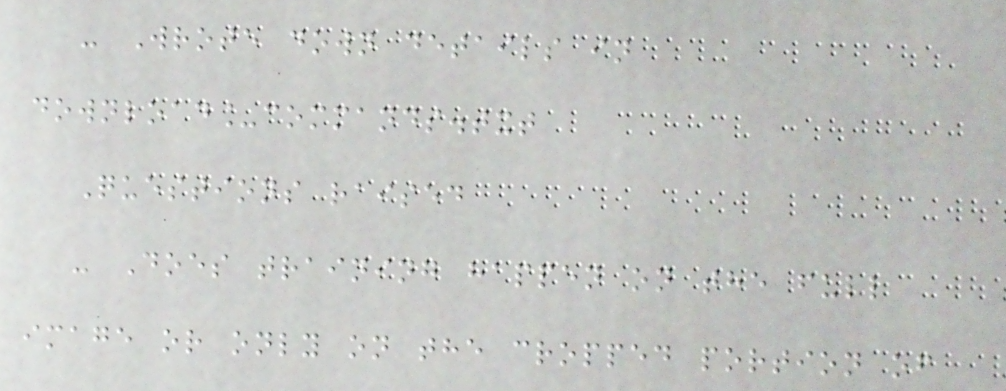- Wrote down details in
download_commands.txt
Questions raised
- Does training happen on the full
image or only on the cropped portion of
